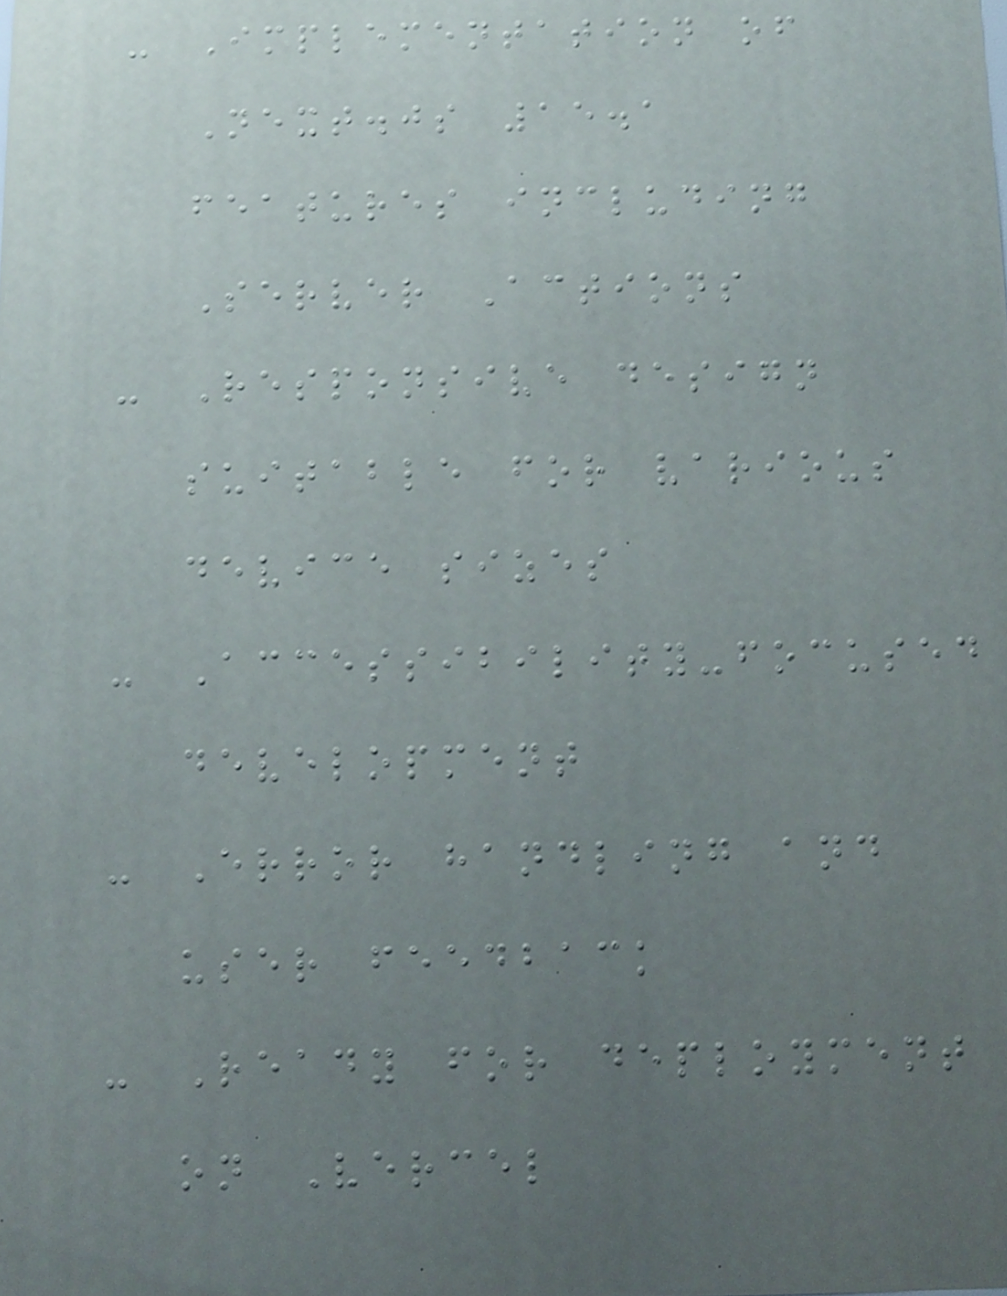- Implementation of
Next.js 15.1
features including
Server Actions
- Responsive design
suitable for various
device sizes
- Accessibility-focused
development
- Error handling and
user feedback
- Ready for deployment
on Vercel
